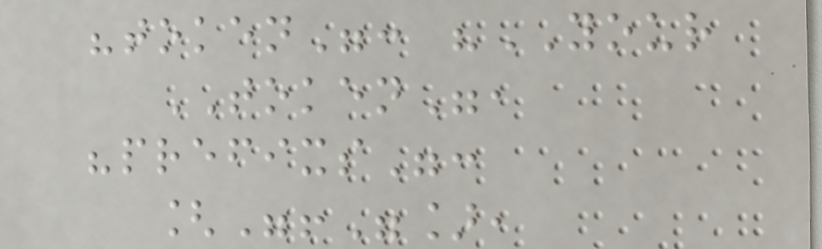"token": "YOUR
TOKEN",
"prefixs":
["!"],
